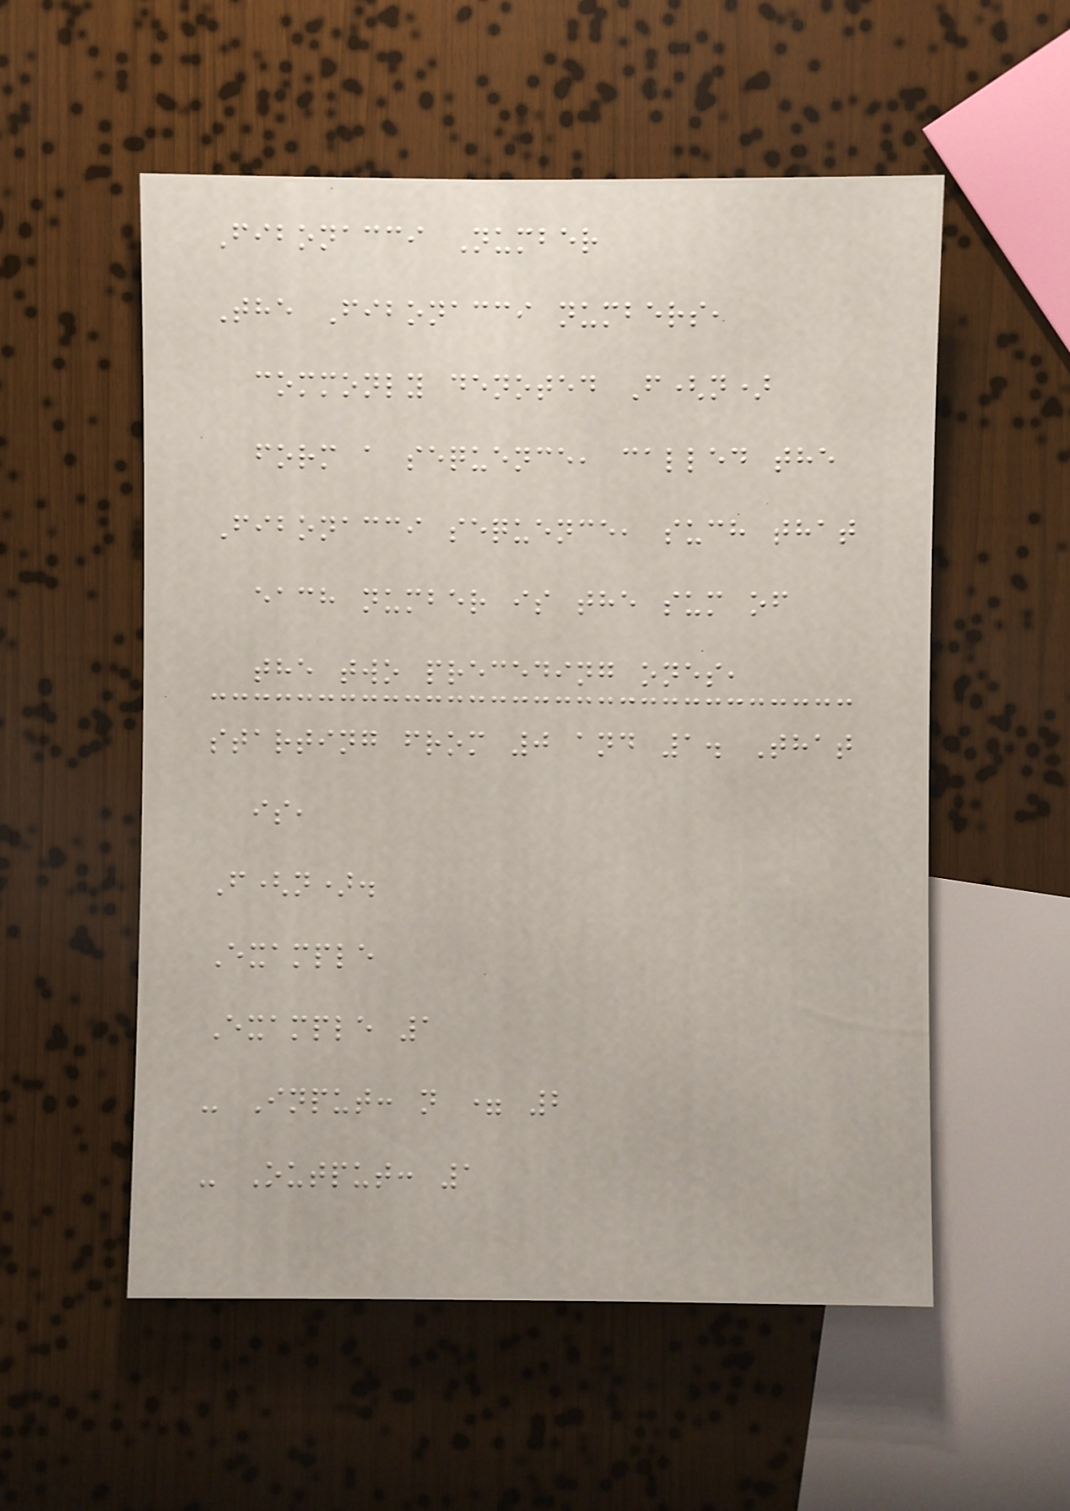Fibonacci Number
The Fibonacci numbers,
commonly denoted F(n)
form a sequence, called the
Fibonacci sequence, such that
each number is the sum of
the two preceding ones,
starting from 0 and 1. That
is,
F(n).
Example
Example 1
- Input: n = 2
- Output: 1
